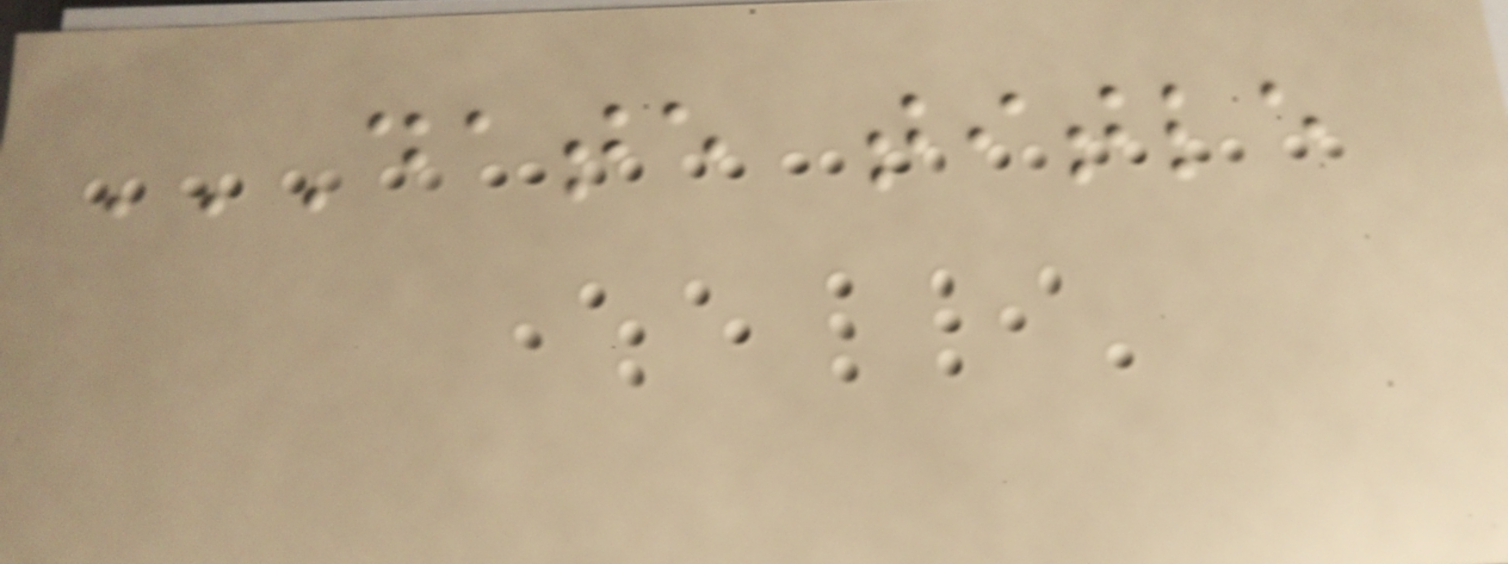DATE TITLE
